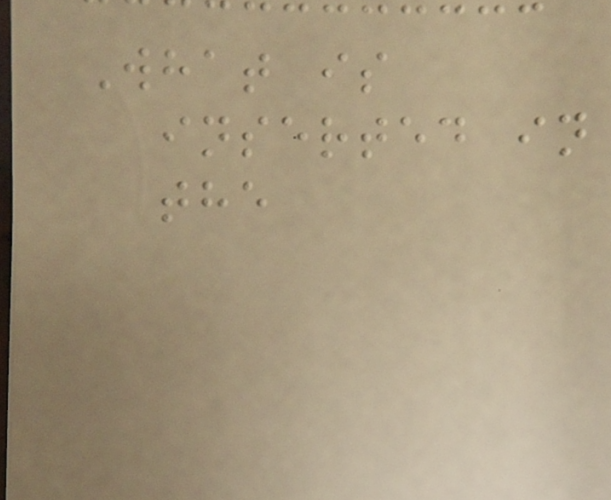What is
inserted in
the
